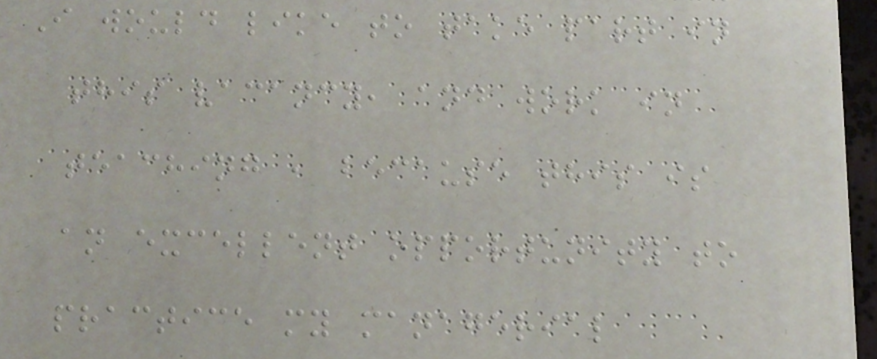I would like to take part in
this vacancy, and work in
teaching , because this is
an excellent opportunity to
practice my managerial
